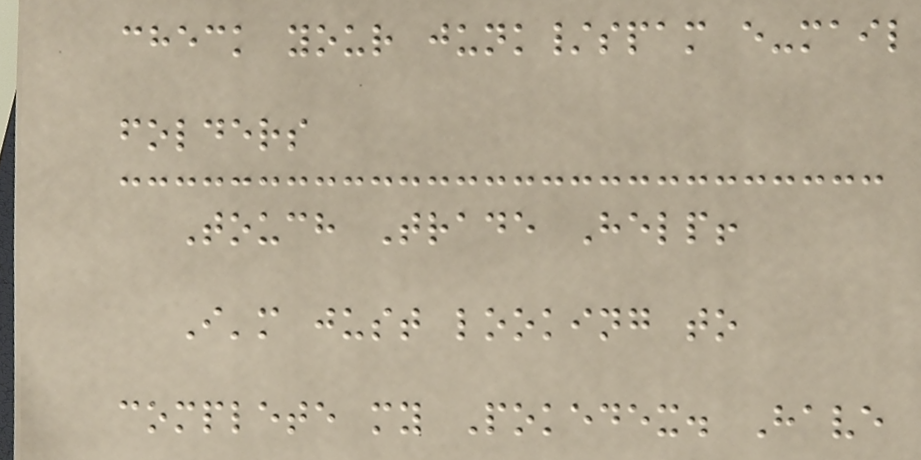check your junk/spam e-mail
folders
Touch Trade Help!
I'm just looking to
complete my Pokedex. Have
